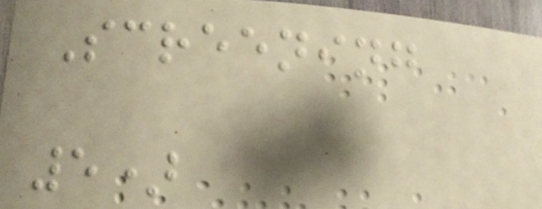Screening
5)
